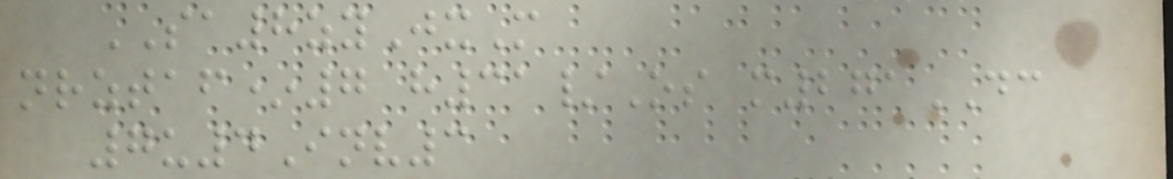SA8zyJxM
nrztaf*7 h31/Os m271DC
7u4Inv3
